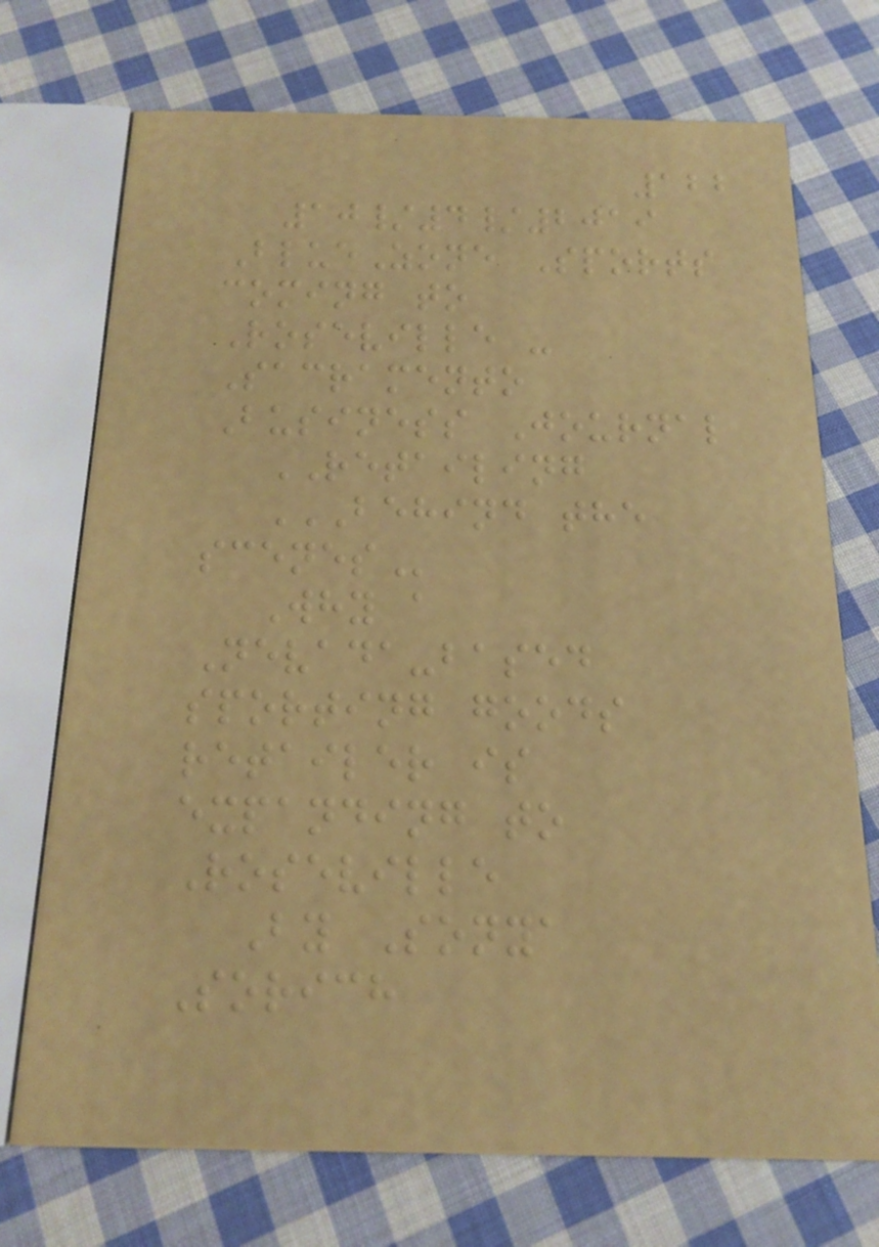122
10/4/2019
BlueZone Sports
coming to
Roseville -
Sacramento
Business Journal
RETAILING
BEHIND THE
SCENES
Why a
Nevada-based
sporting goods
retailer is
expanding to
Roseville
By Sonya
Sorich
